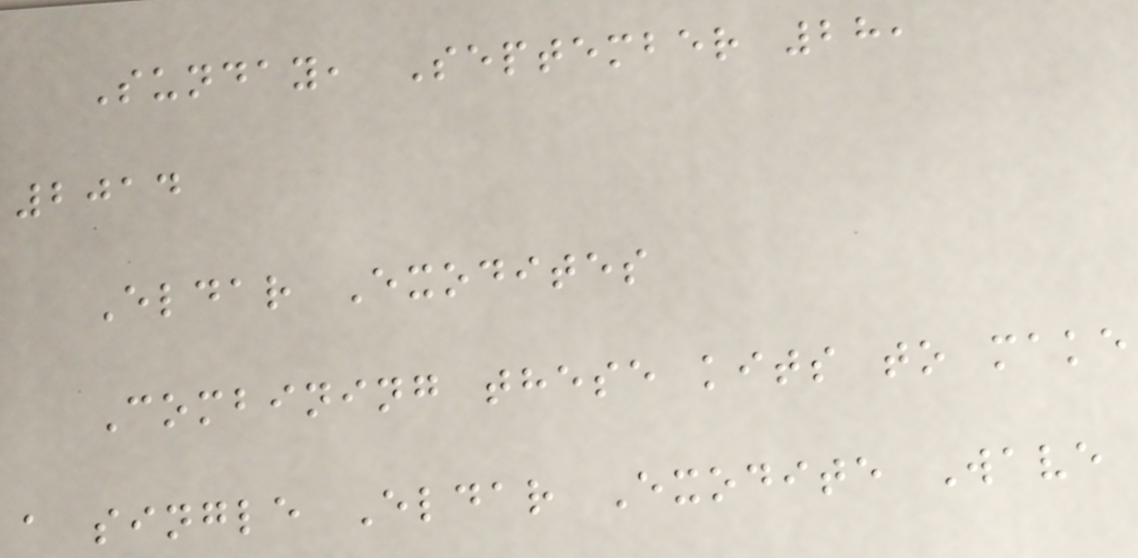Sunday, September 28,
2014
Eldar Exodites
Combining these kits to make
a single Eldar Exodite Wave
